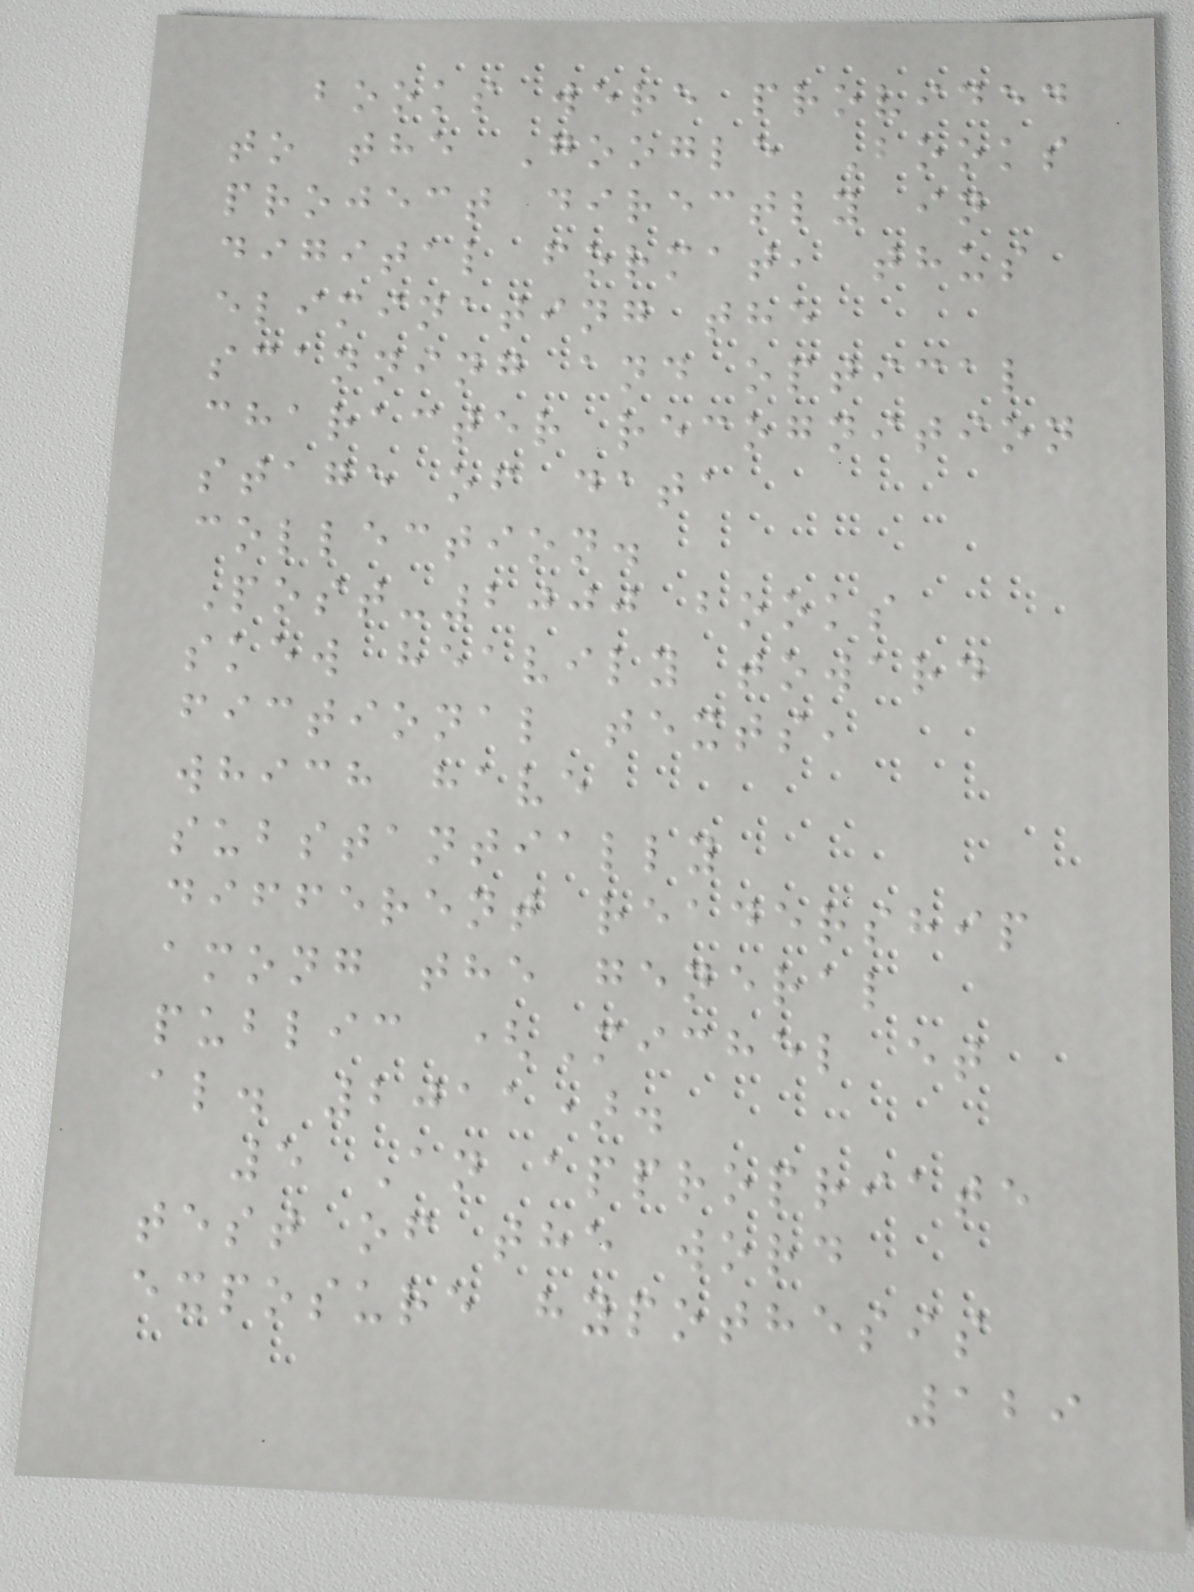books were provided
to the Google Books
project directly in
digital format, thus
eliminating the
scanning and optical
character recognition
stage of data
collection.
Post-2000 books
skew heavily toward
fictional texts,
which have
substantially
different readership
among the general
public (Michel et
al. 2011).
5 An appropriate
test of the word
exposure hypothesis
129
